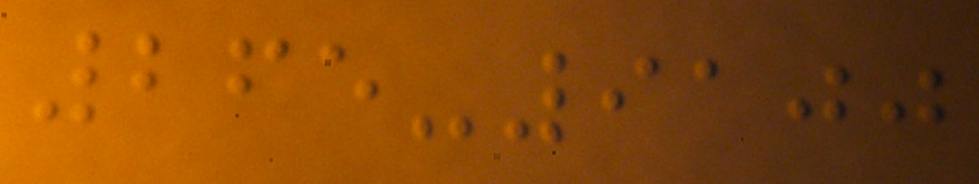265-9100
